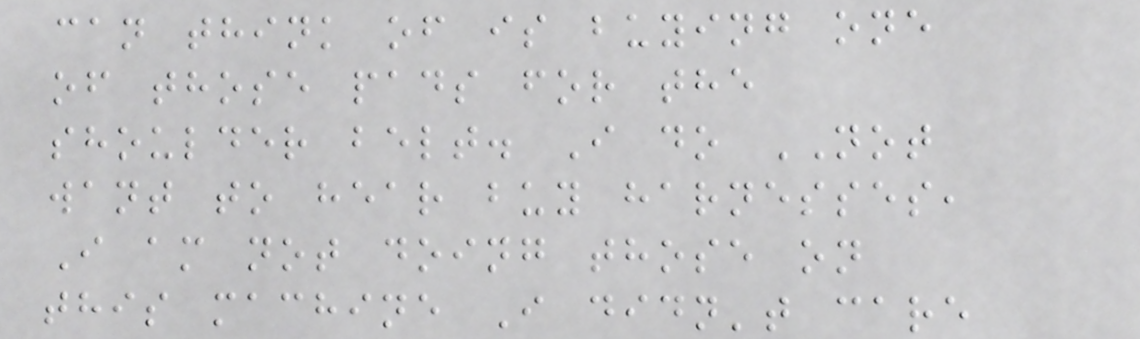can think of is buying one
of those pads for the
shoulder belt. I do NOT
want to hear buy harnesses,
I am not doing those on
this machine I didn't care
